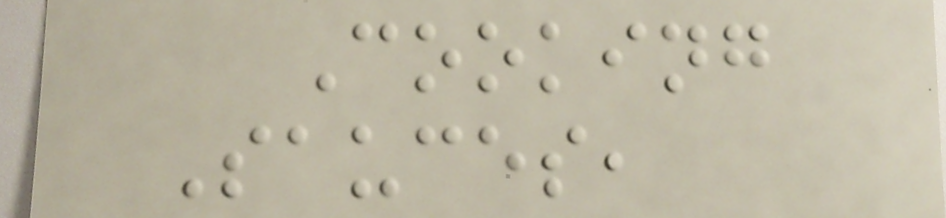Cooking
Sauces,
